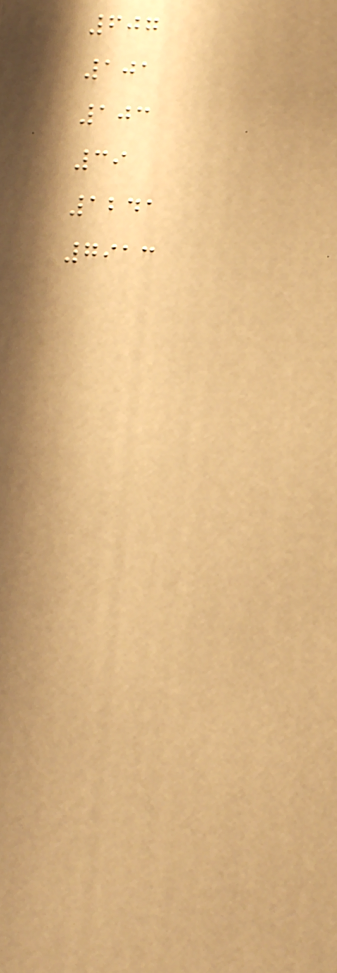607
101
103
39
1241
7913
